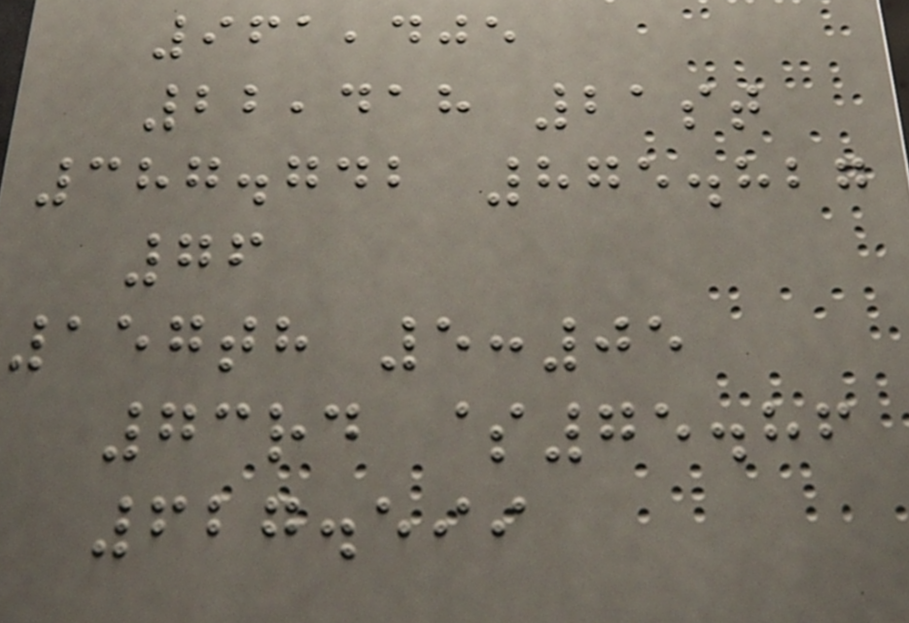961,405
22,418 21st
387.742 875.827
76
157th 5:05
73rd $75.86
627.599
